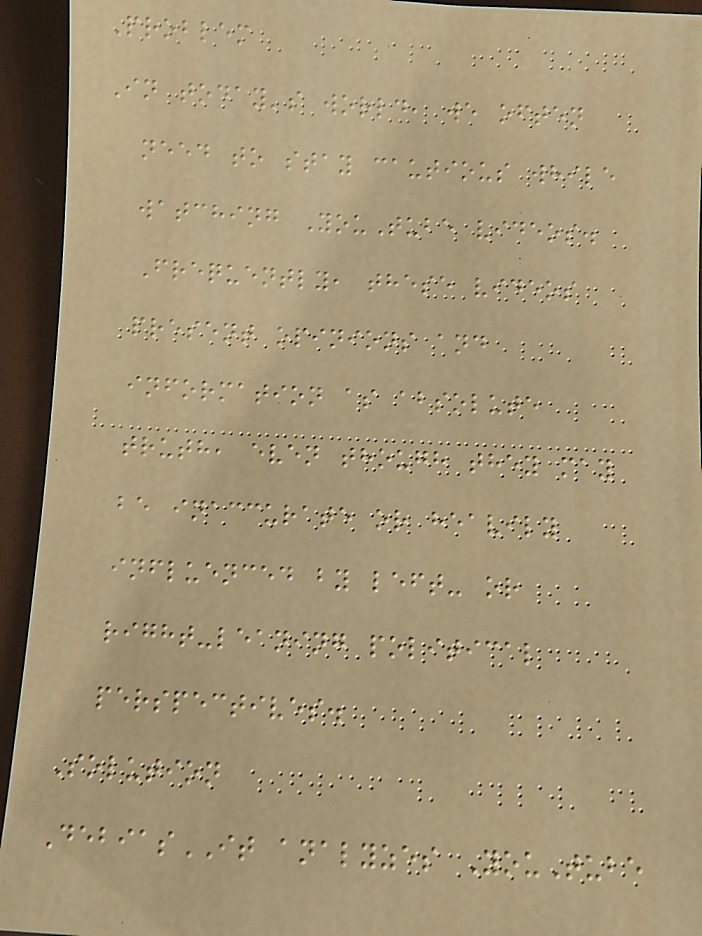Problem
In today's world, we often
need to stay cautious while
watching YouTube videos.
Frequently, these videos
present opinions and
information as absolute
truth, even though they may
be inaccurate or heavily
influenced by left- or
right-leaning political
perspectives.
Solution
DebiasIT analyzes YouTube
